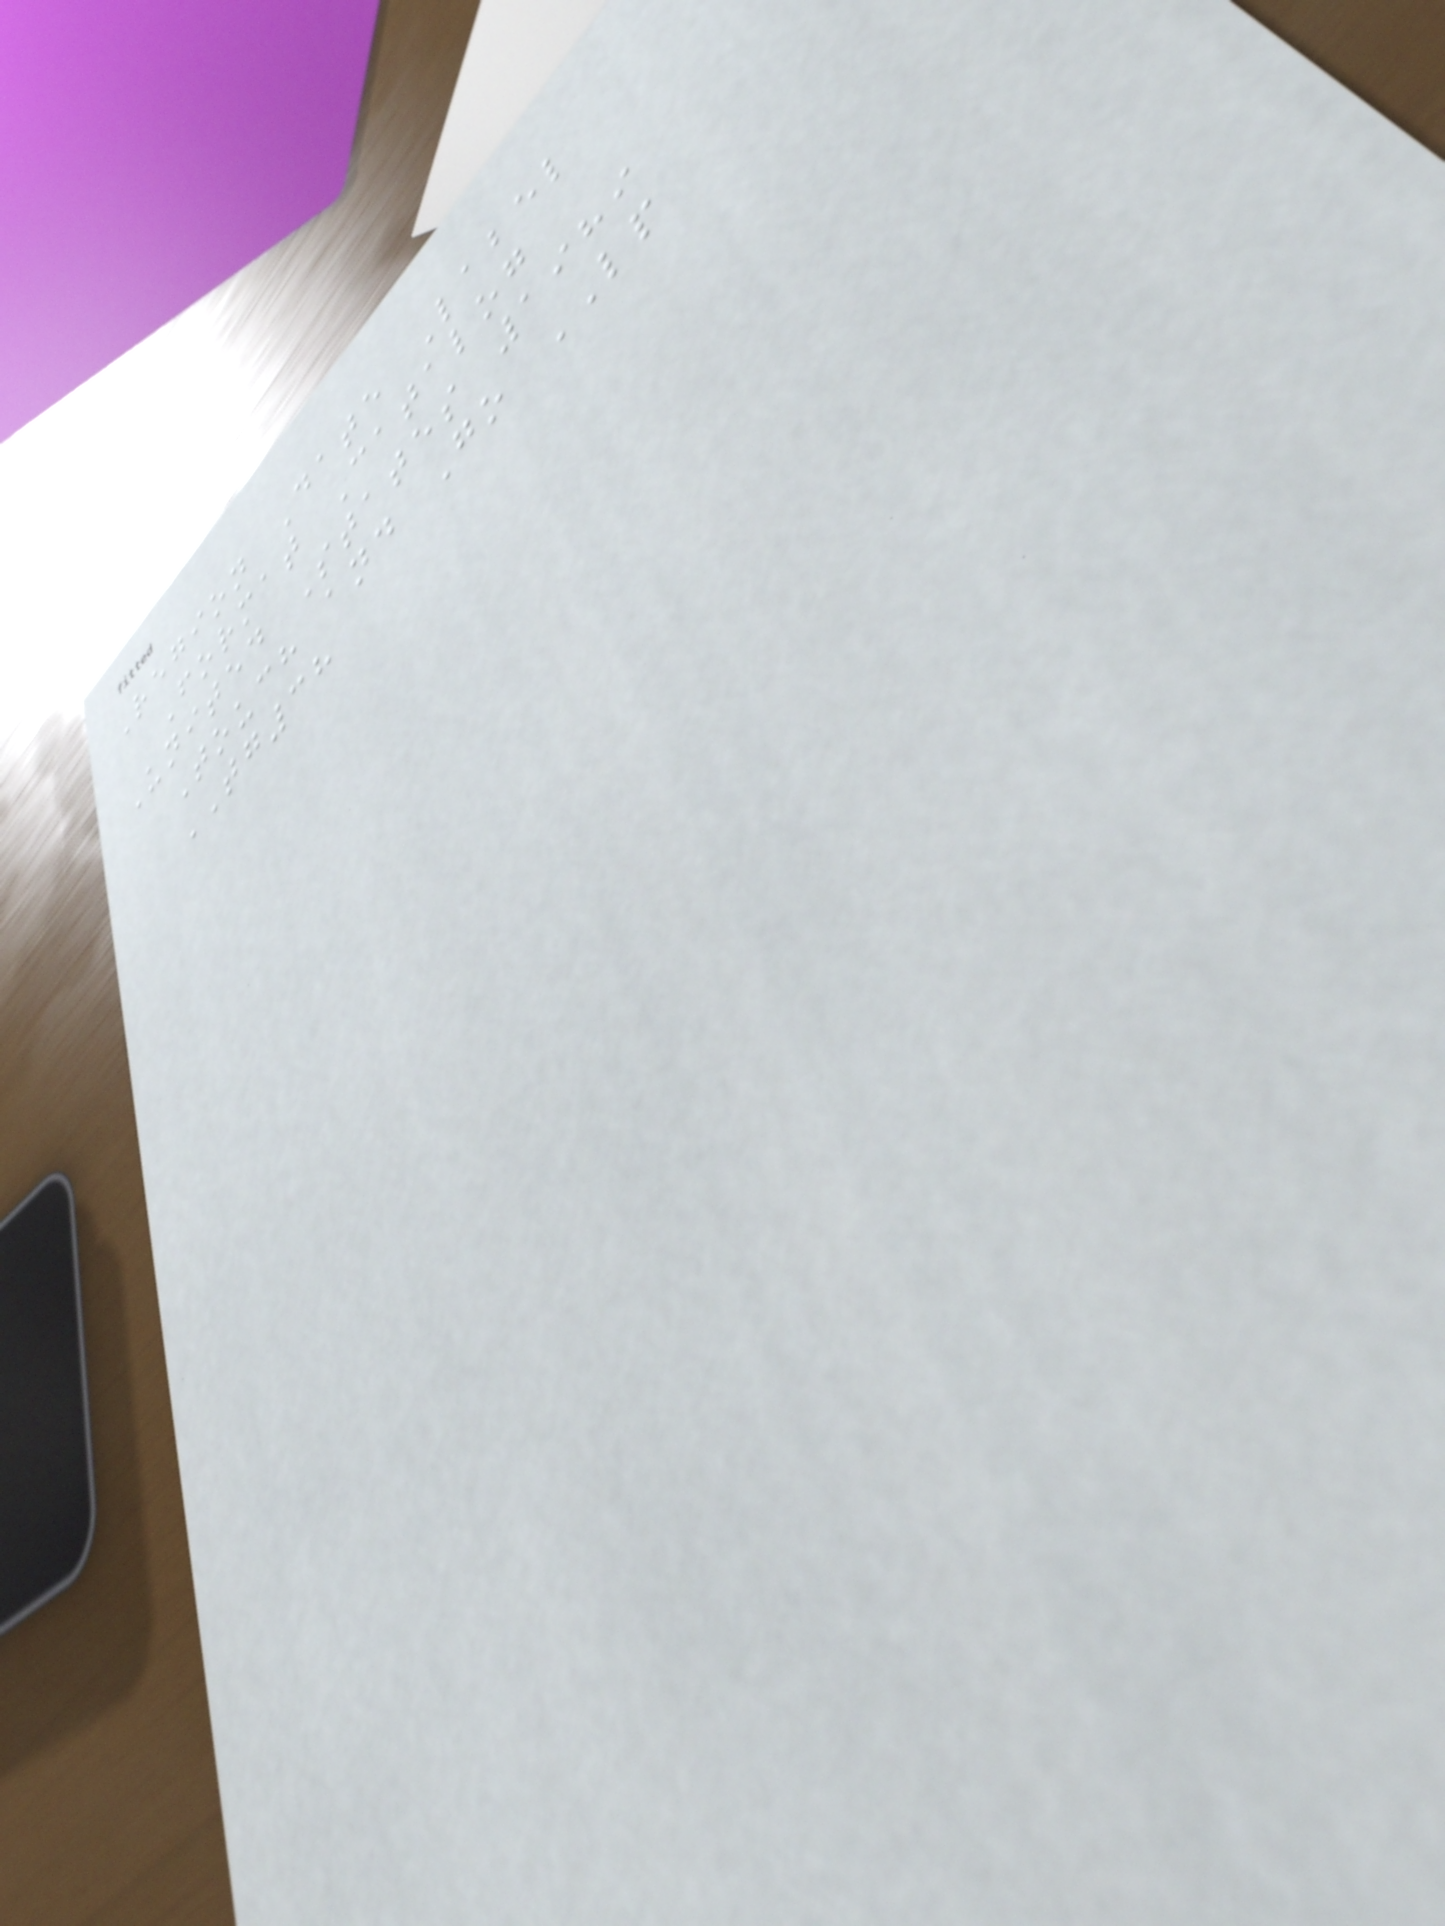Region Date Label
Format Catalog
United States 1989
Touch and Go LP
TG38
